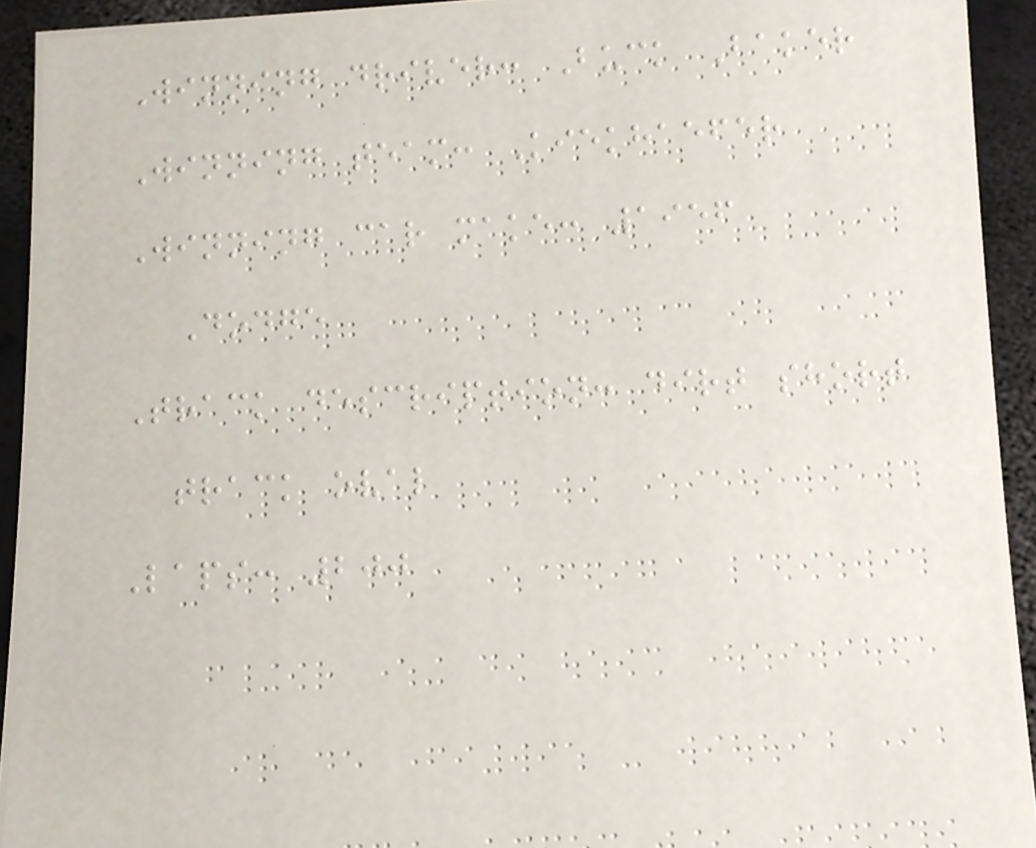Winning driver: Buck Baker
Winning team: Kiekhaefer
Winning car make: 1956
Dodge
Track description: dirt short
track oval
Laps: 200
